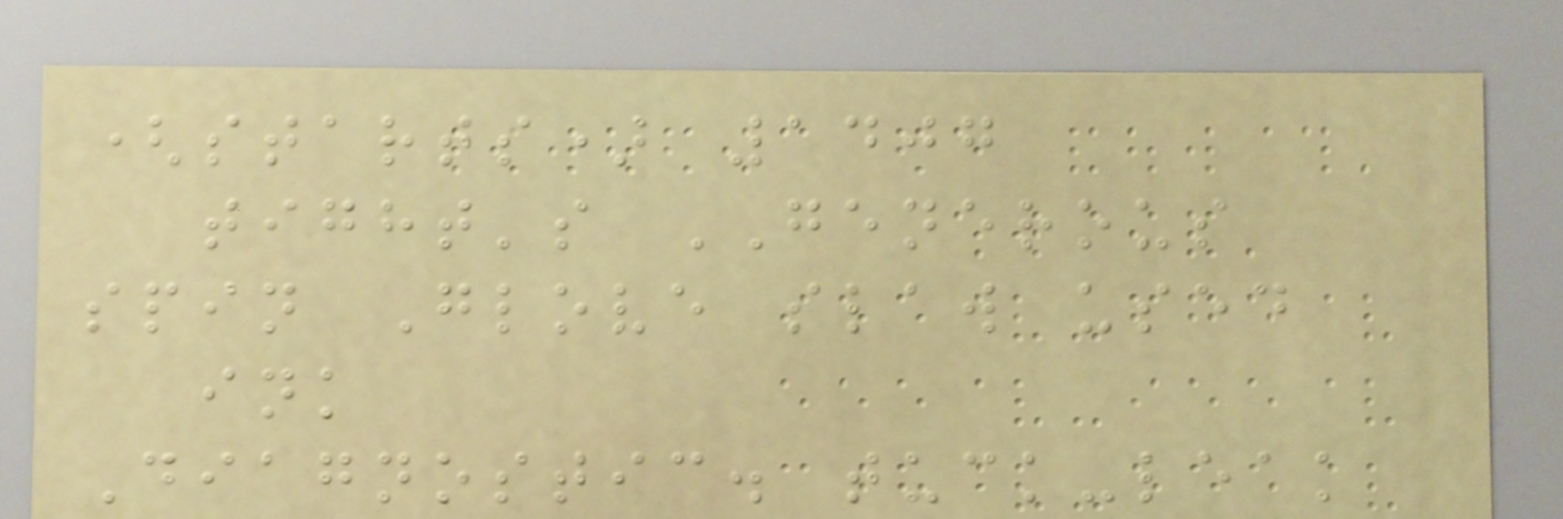(starts) 1407
tight's GENEROUS
spin Glove slaw used
ink
Diagnostic. tuck-leak
